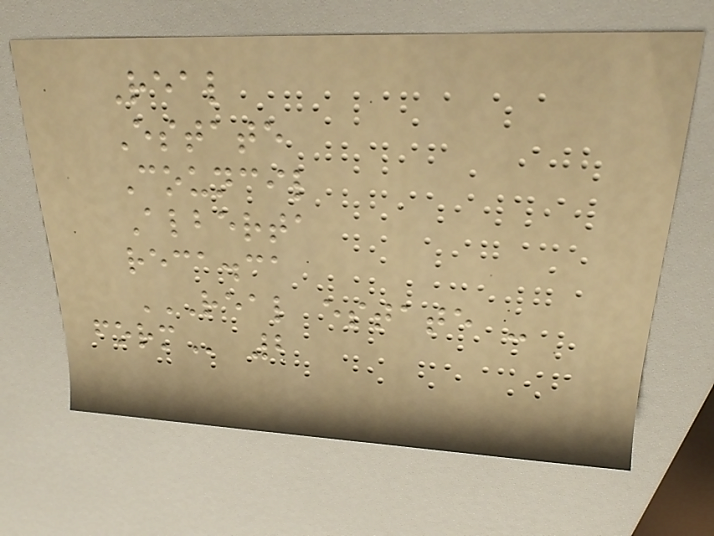Real
Estate
Council
Alberta
reca.ca
REAL ESTATE -
FORM 2
